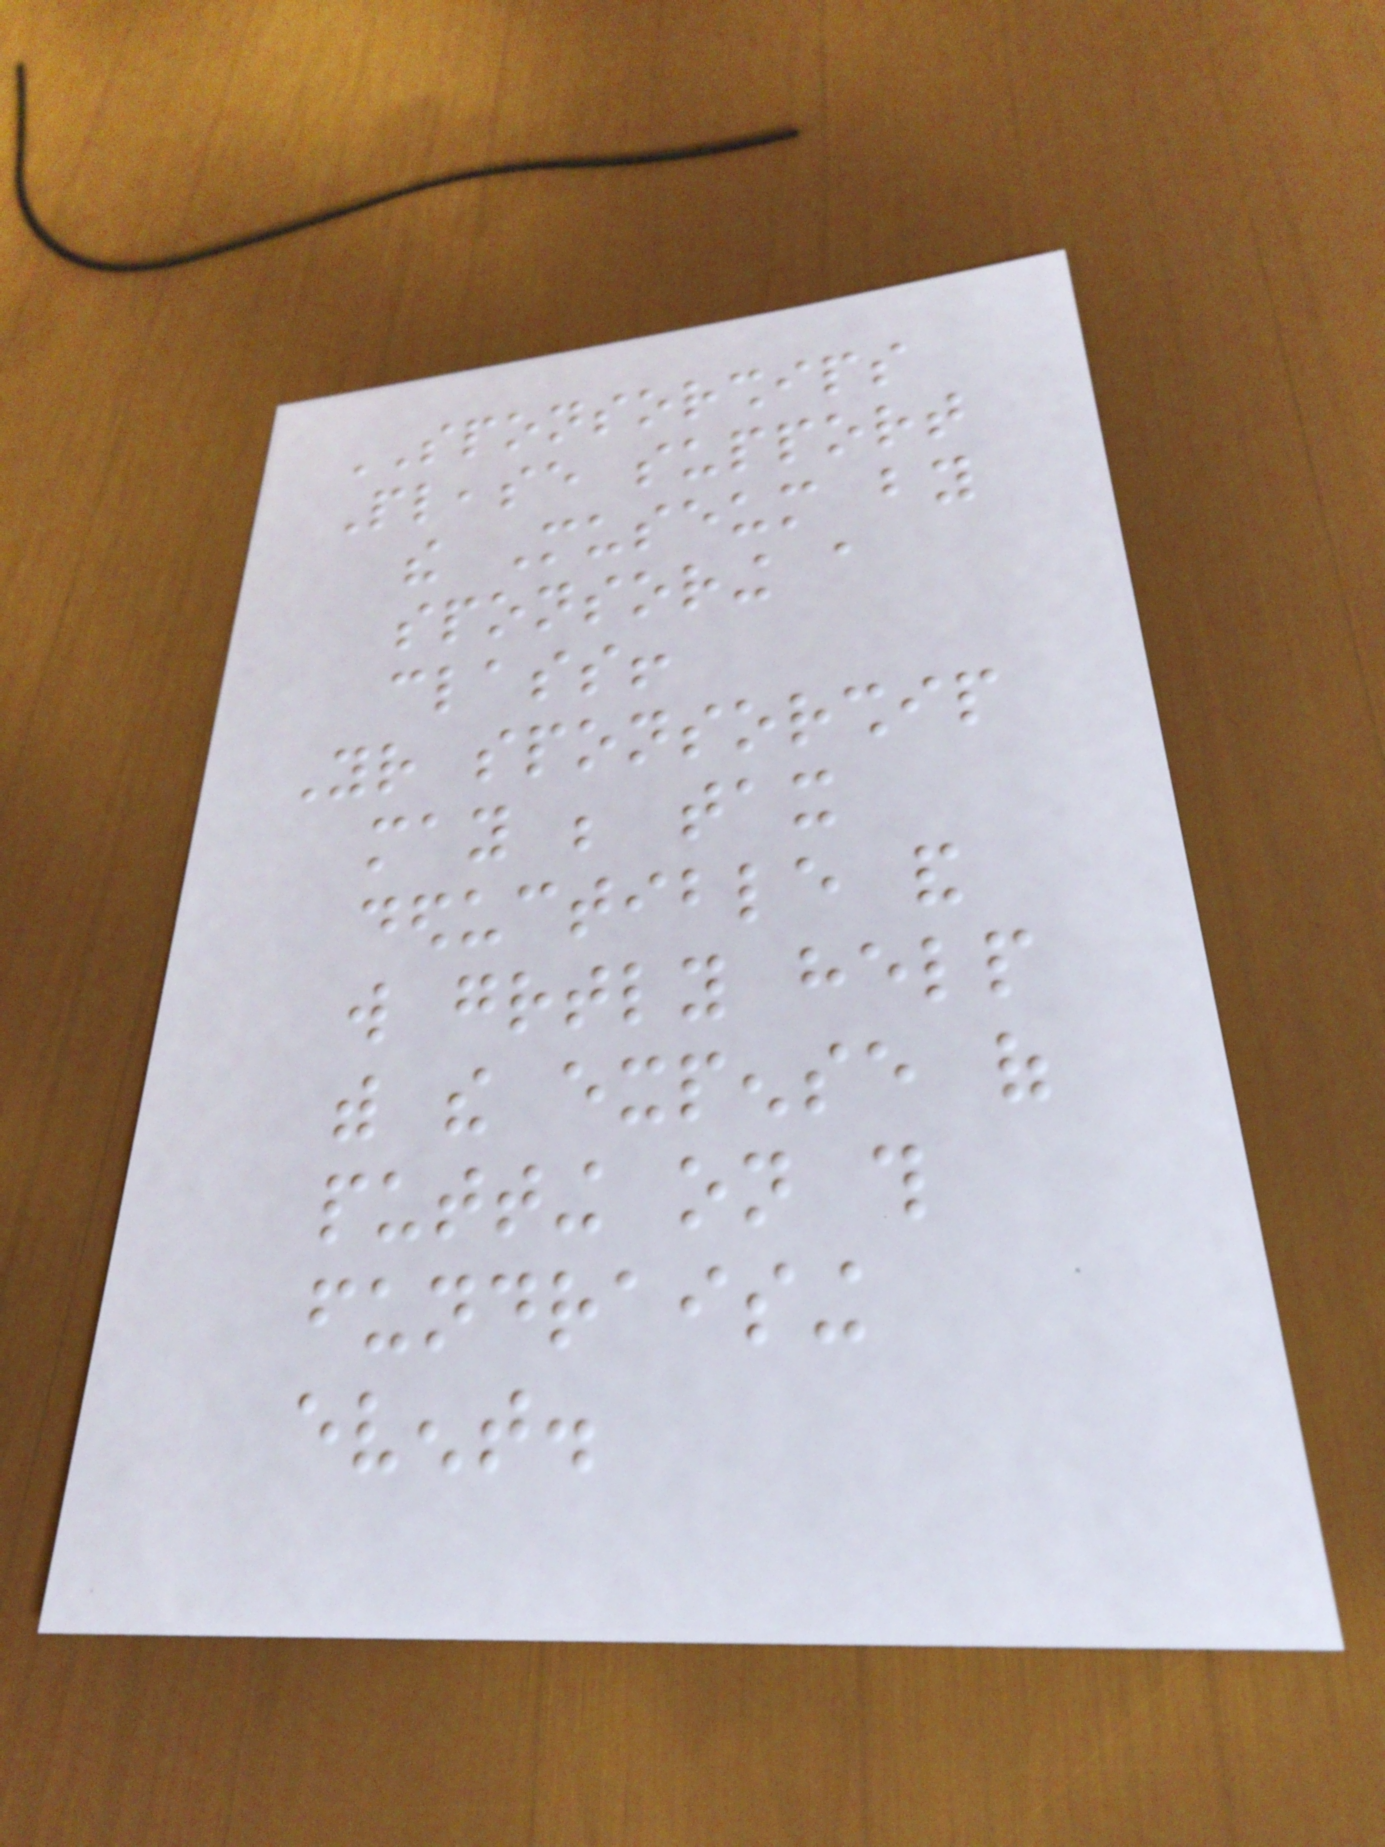SPONSORSHIPS
Please support
the Museum by
sponsoring a
class!
Your sponsorship
may be tax
deductible and
will greatly help
with the expense of
putting on this
fundraising
event.
